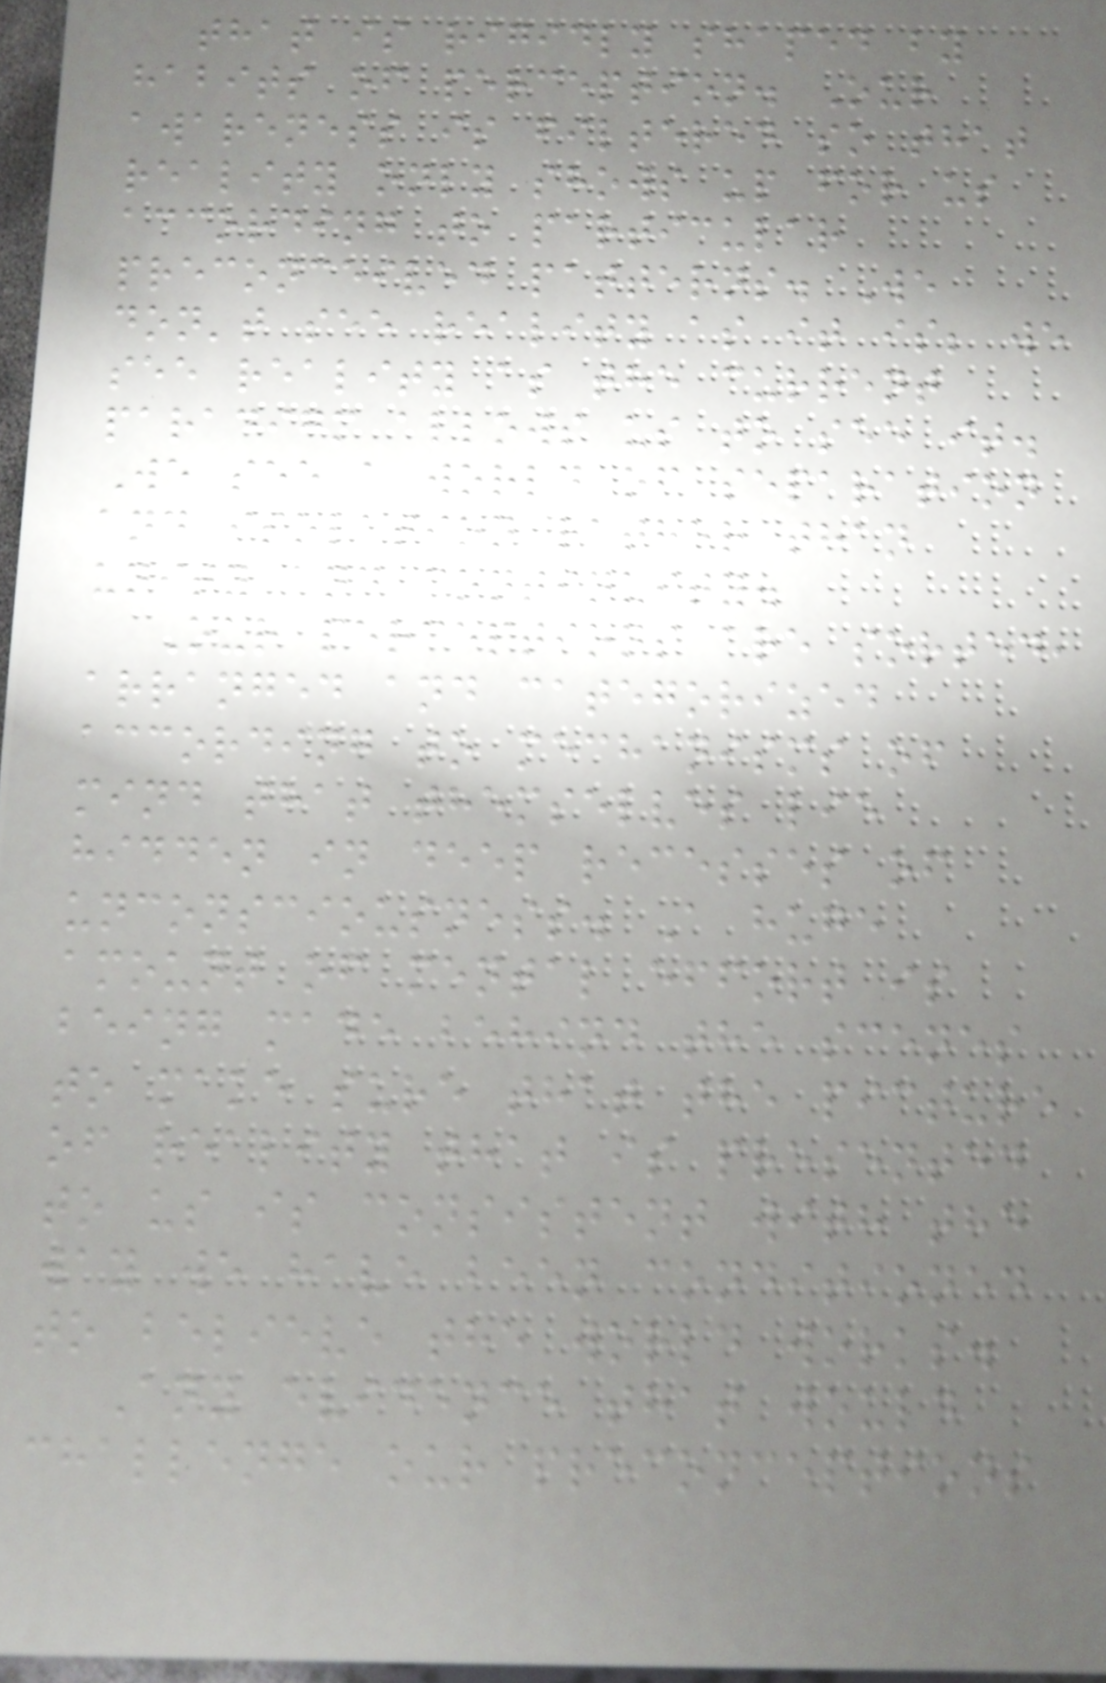that is rigidly shaped by
habits of perception. Our
awareness is filtered so that
reality only shows up for us
according to particular
preconceived patterns. We
don't see reality as it is; we
see reality as the current
paradigm allows us to see it.
We see a world of separation
and isolation rather than
unity and continuity.
Our perceptions are sorted,
arranged and categorized
according to mechanisms of
mind that themselves lie
hidden in deep recesses of
unconsciousness. A huge
amount of mental effort is
being made behind the scenes
to make sure that the picture
of reality that is presented
to us is consistent with the
way we have been conditioned
to believe the world works.
Any evidence that would
challenge our preconceptions
